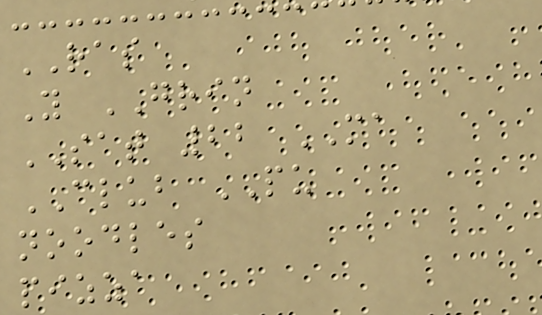RAS
Y GRIN
SAT 22 MA
CLUB PU
noodles
pizza
